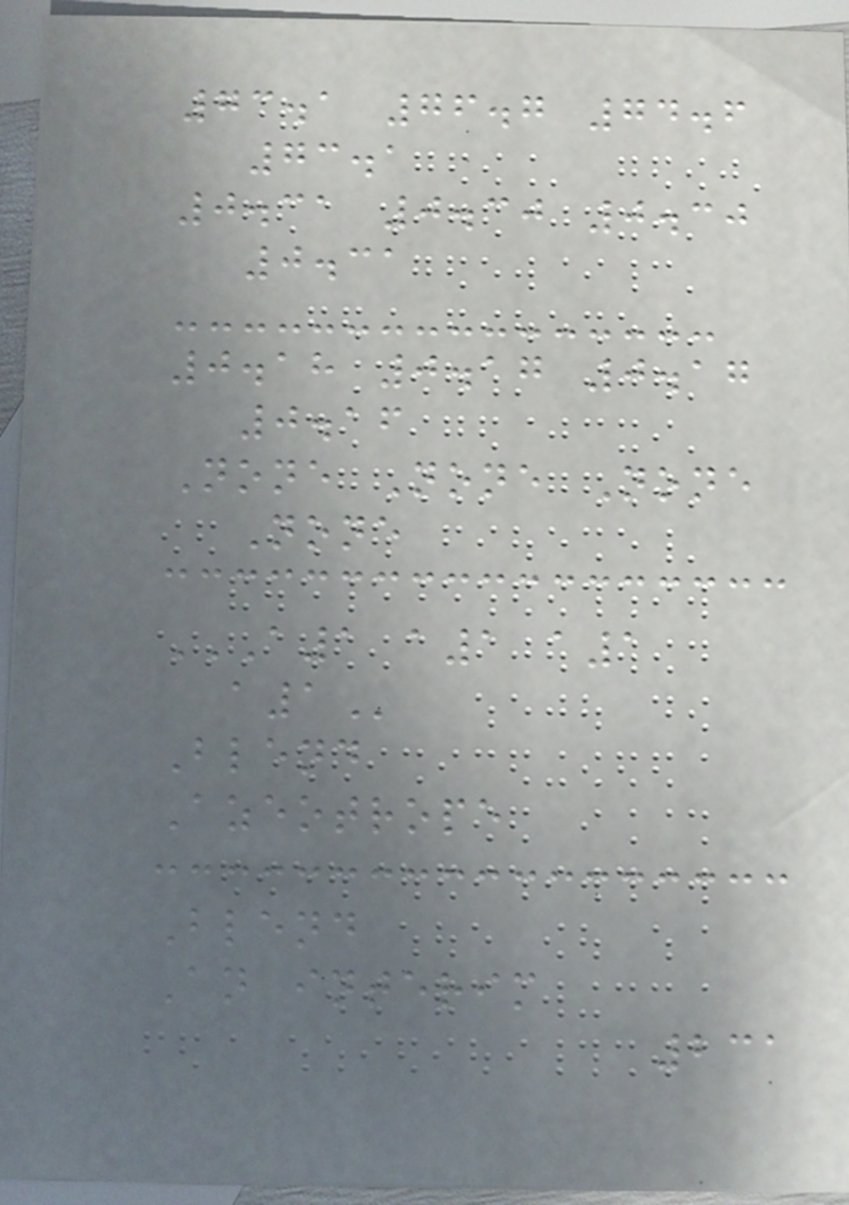73.1 76.7 74.6
73.1
0.31 0.30 0.30
0.31
0.18 0.17 0.17
0.16
None None None
None
A1 A1 A1
A1
Blend
Azeotrope
Blend
An interim
231
